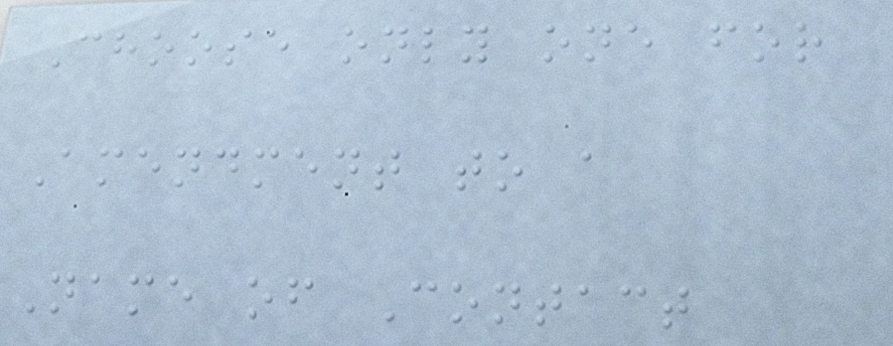Choose only one for
Amendment to a
Name of Contact
